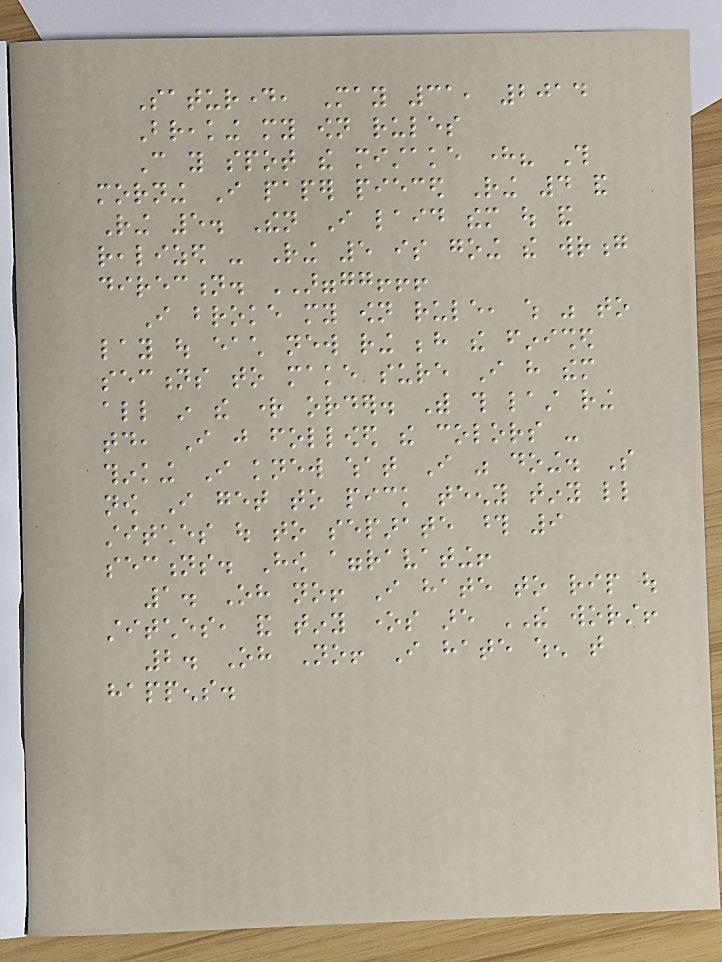Saturday, May 31, 2014
Breaking my own rules
Can you spot the mistake here? This
morning I paper pieced Ring 4 and
Ring 5. Then I laid them out and
realized - Ring 5 is going the wrong
direction. ARGGGG!!!
I broke my own rule, which was to
lay out each new ring behind the finished
sections to make sure I have them
all in the right order. With this last ring
today, I just followed the colors -
thinking I knew what I was doing. So
now I get to pick teeny tiny little
stitches out to separate those 9
sections. How aggravating!
1. Oh no! I hate to rip out
stitches, and tiny ones are THE worst!
2. Oh No! I hate when that
happens.
